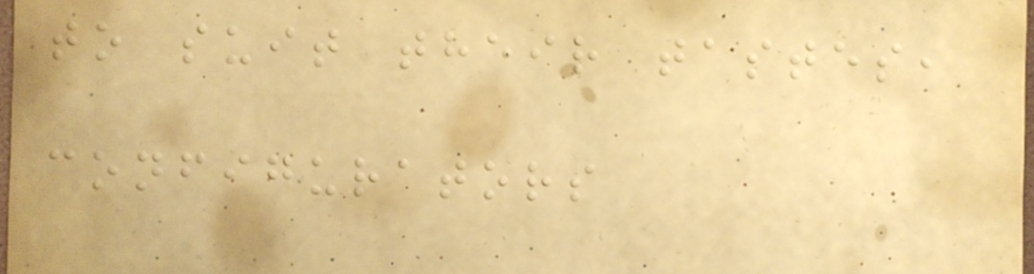to suit their tastes,
configurators
